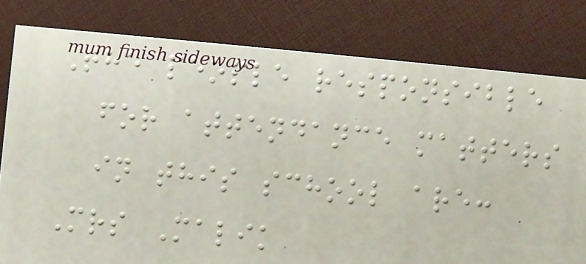The people responsible
for attendance matters
in this school are:
Mrs Malik
